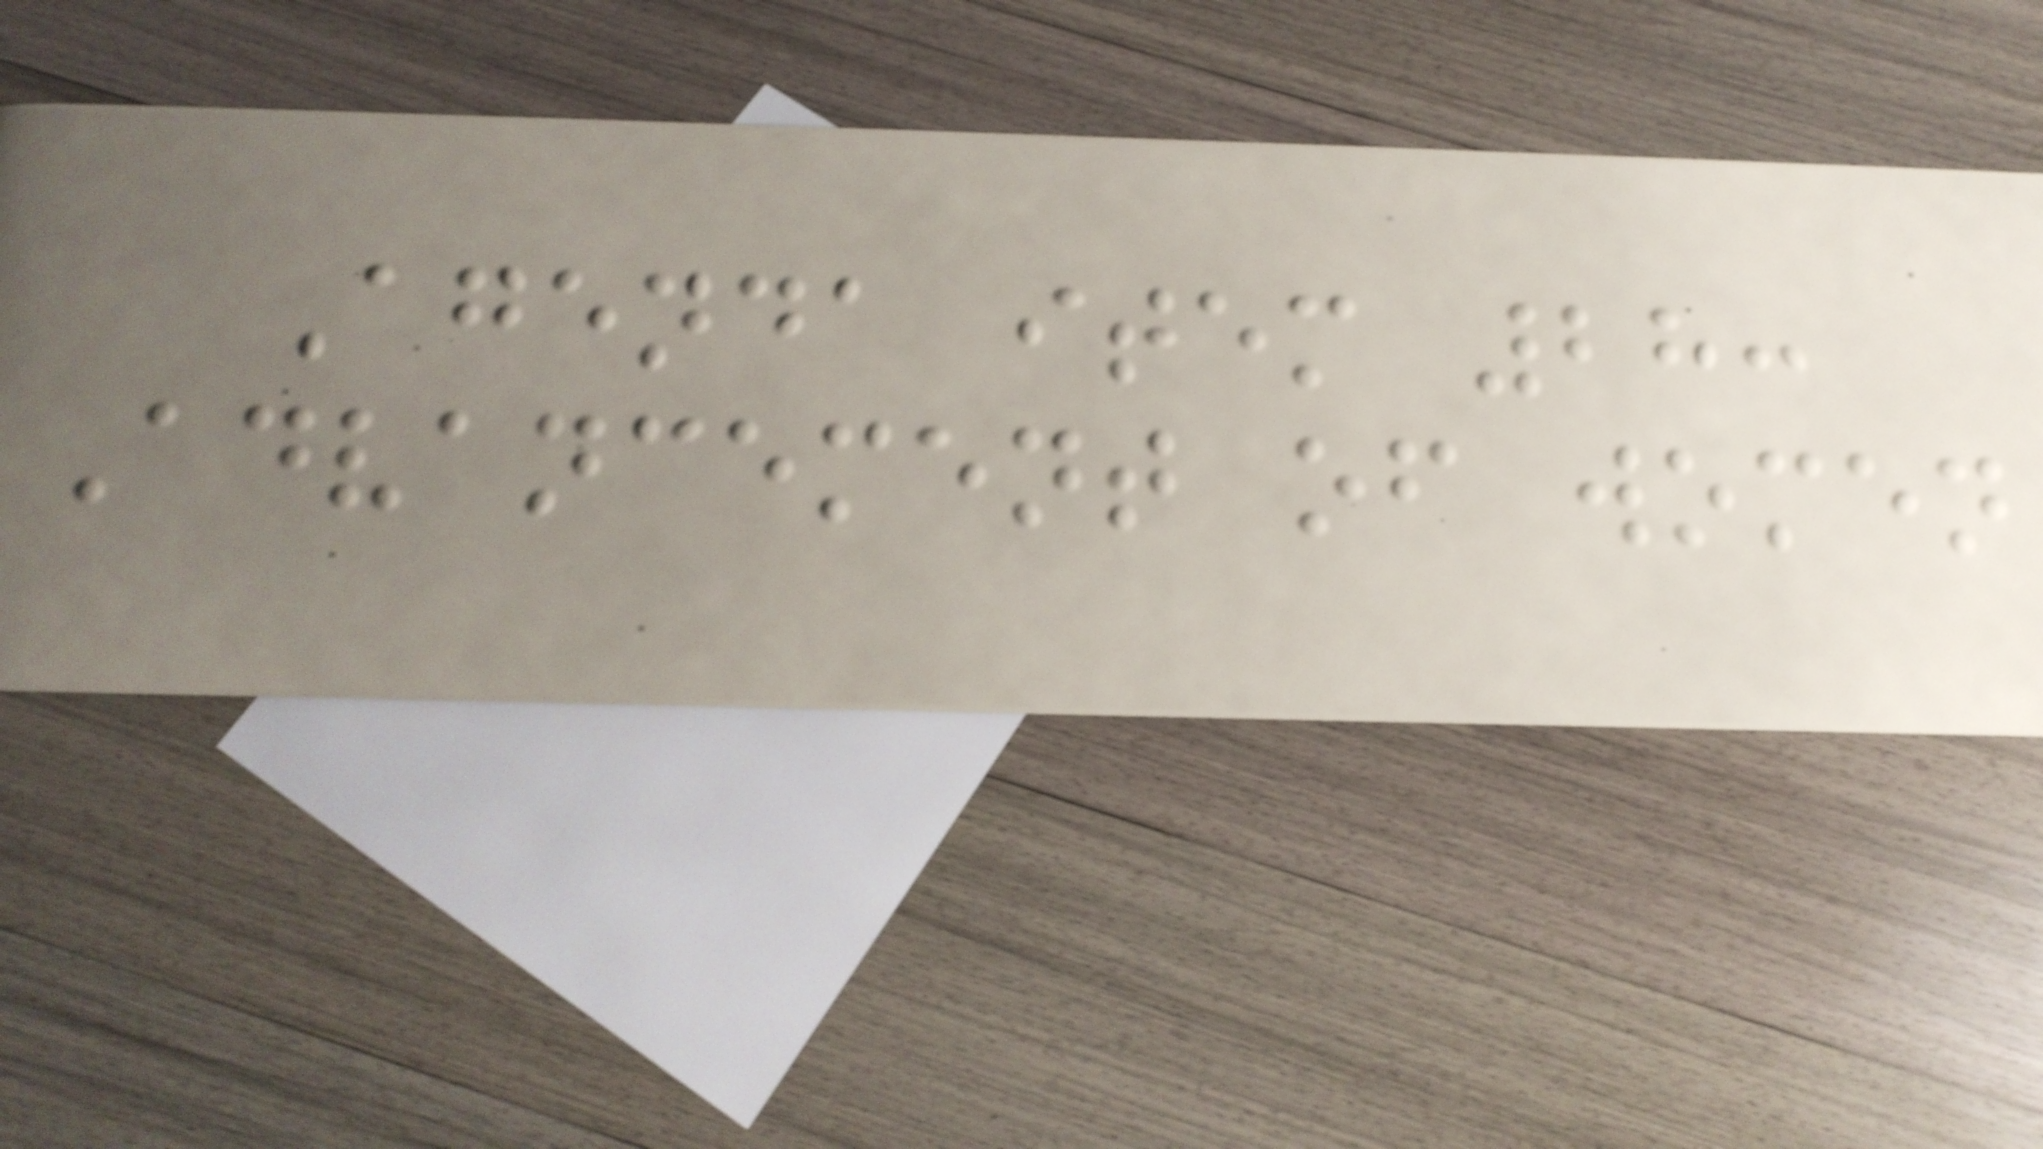Agenda item 28:
Advancement of women
